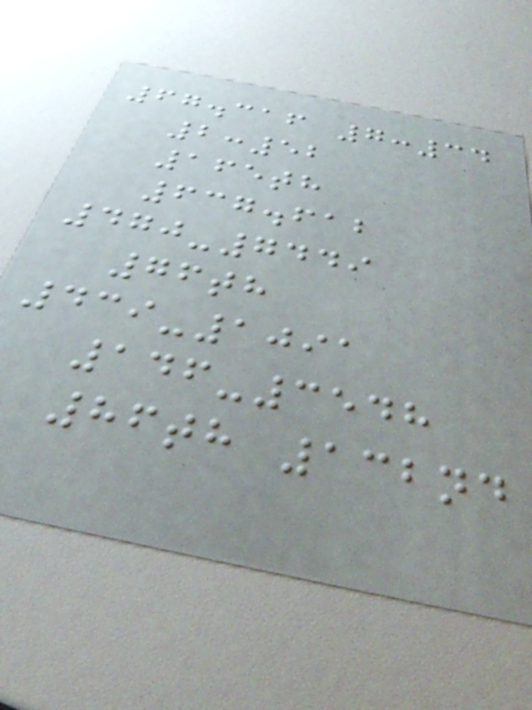67.316 7:34
2:52
165th
637.612
470-7449
76th
439-1091
146-3548
86th 132nd
